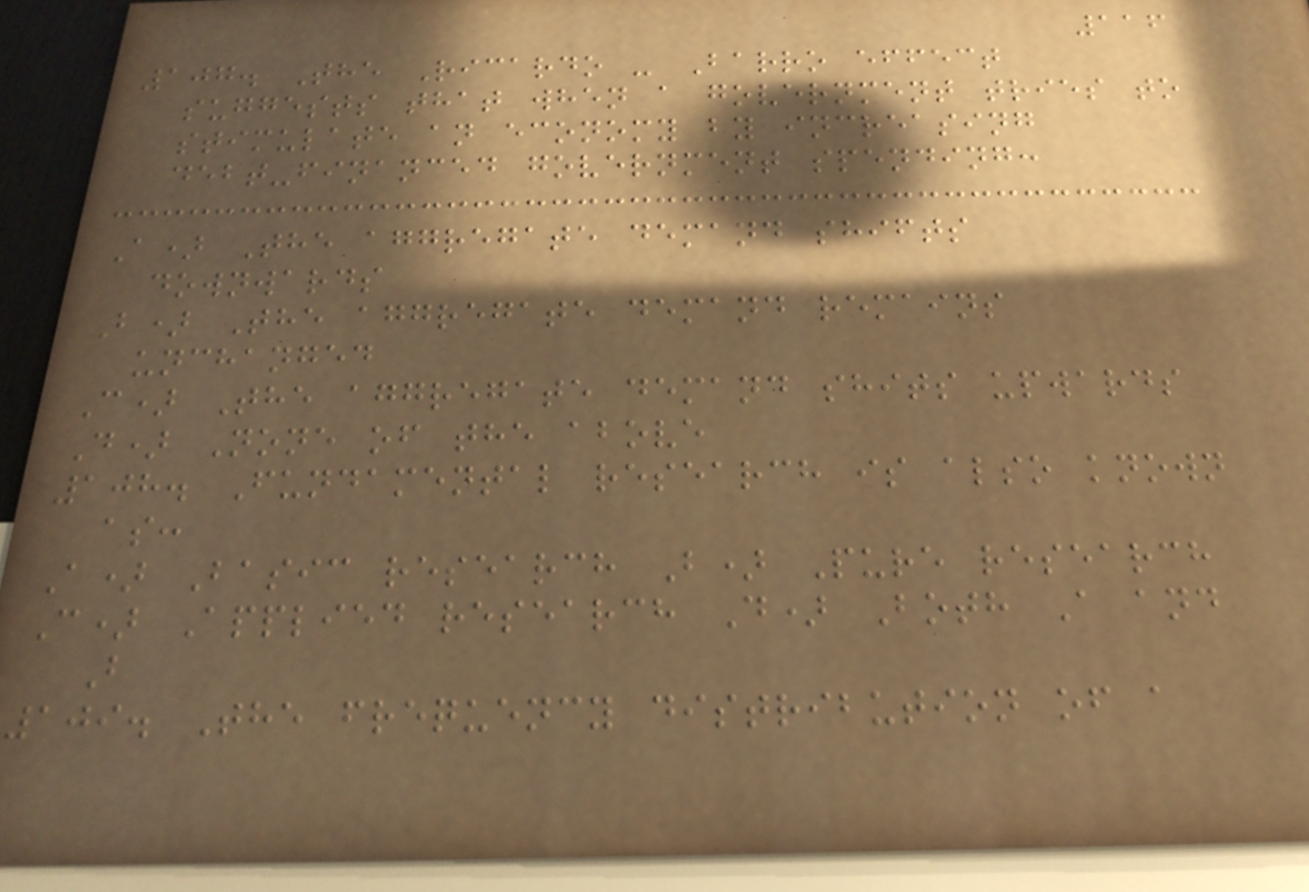116
107. The Ricardo - Barro effect
suggests that when a government tries to
stimulate an economy by increasing
debt-financed government spending:
A) The aggregate demand shifts
downwards
B) The aggregate demand remains
unchanged
C) The aggregate demand shits upwards
D) None of the above
108. Fundamental research is also known
as:
A) Basic research B) Pure research
C) Applied research D) Both A and
B
109. The frequency distribution of a
